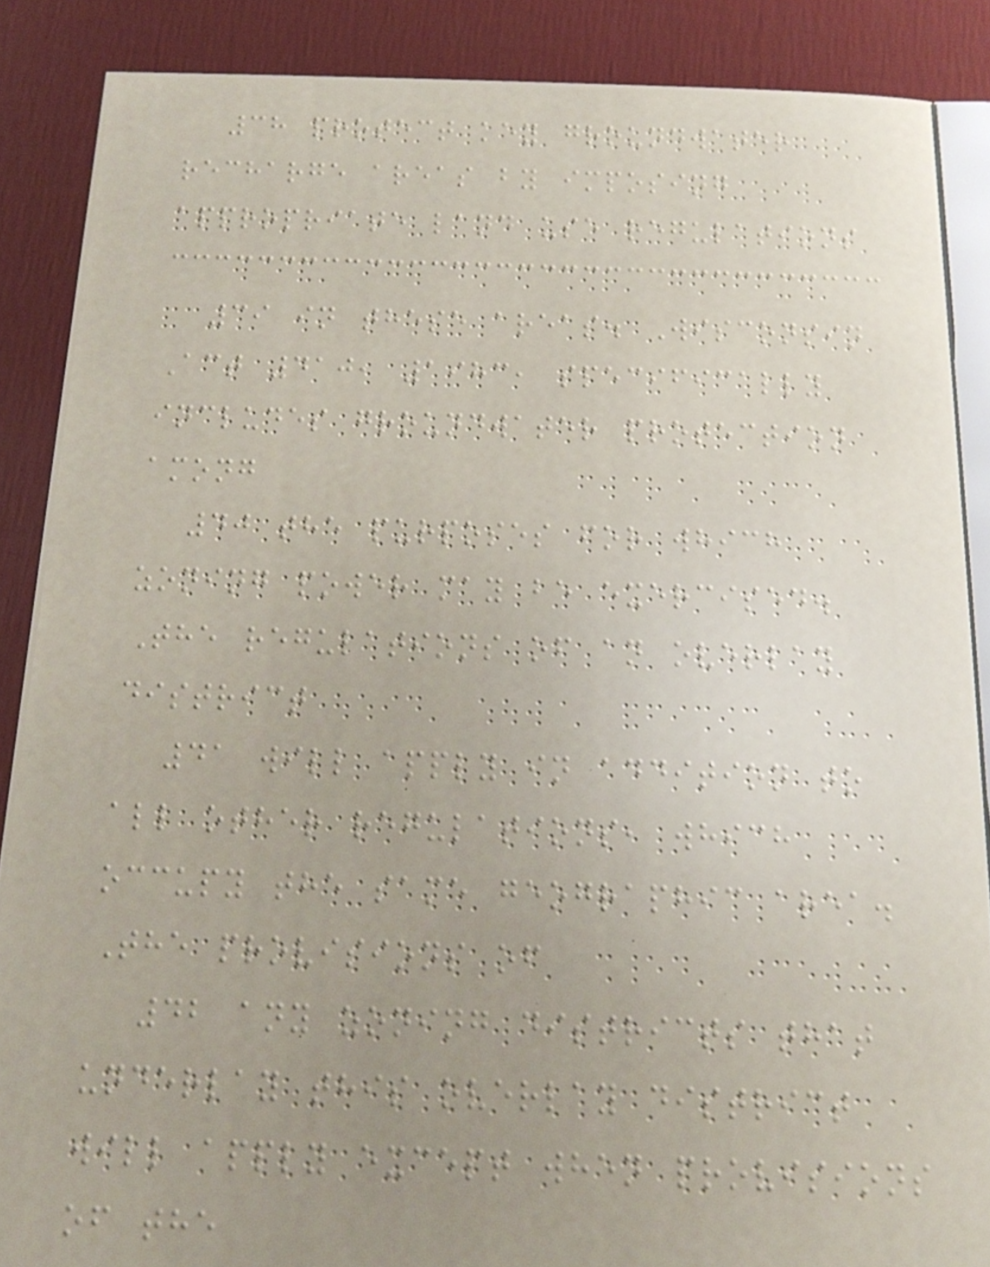38 protect key groundwater
recharge areas by imposing
appropriate land use regulations
39 in these areas. Wisconsin
Act 410, 1983, specifically
includes groundwater protection
among
40 the purposes for which
zoning power may be exercised.
The regulations of an overlay
district
41 will apply in addition to
all other regulations, which
occupy the same geographic area.
The provisions of
42 any zoning districts that
underlay this overlay district
will apply except when provisions
of the
